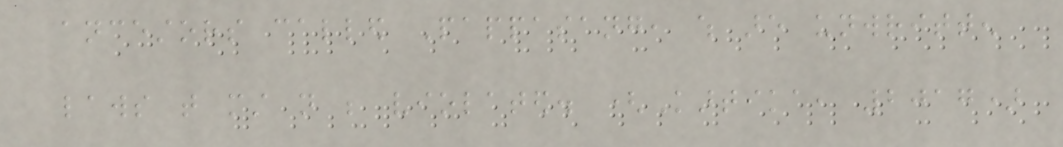ancestors called Pappasang, which are unwritten
laws that must not be violated. (Kartika, 2017)
